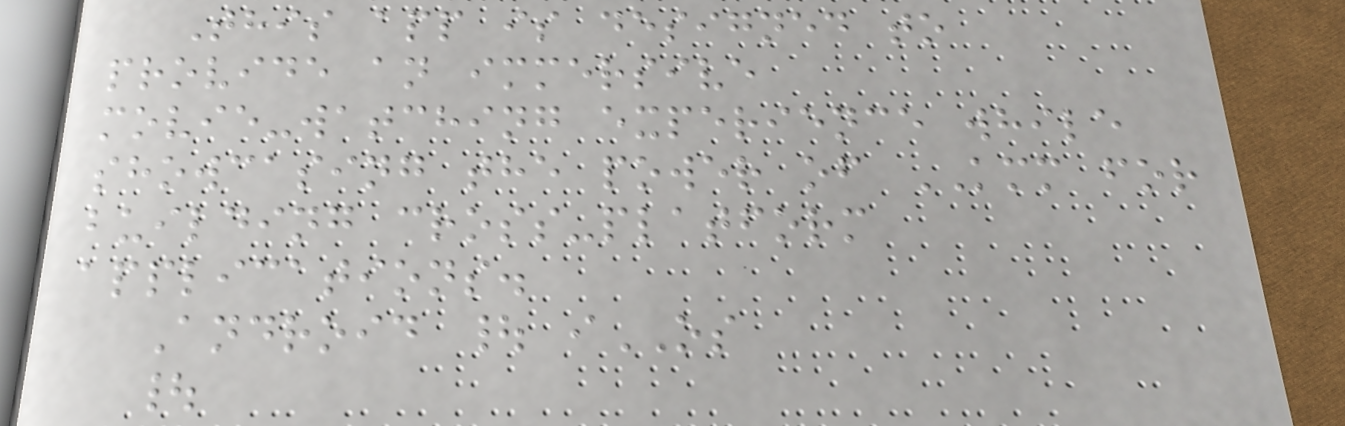This app is designed to
provide an immersive
movie-watching experience while
showcasing the power of KMM for
building cross-platform
applications.
Android | iOS
|
